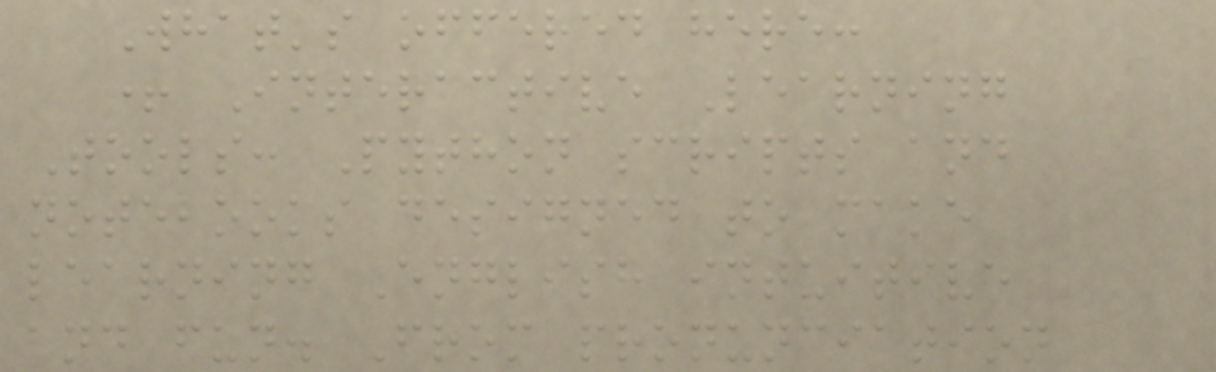What's offered here:
+ Interactive Learning
Tools: Python scripts and
notebooks designed to make
learning English intuitive
and fun. From pronunciation
